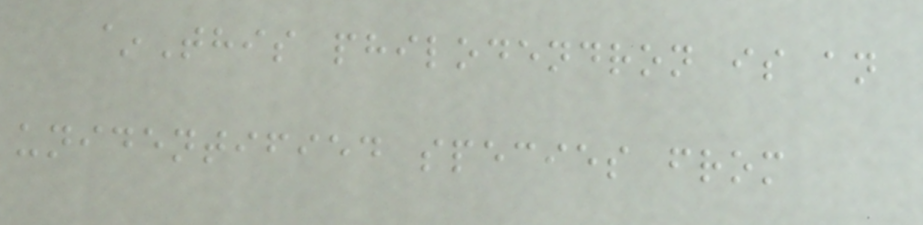~This philodendron is an
unidentified species from
